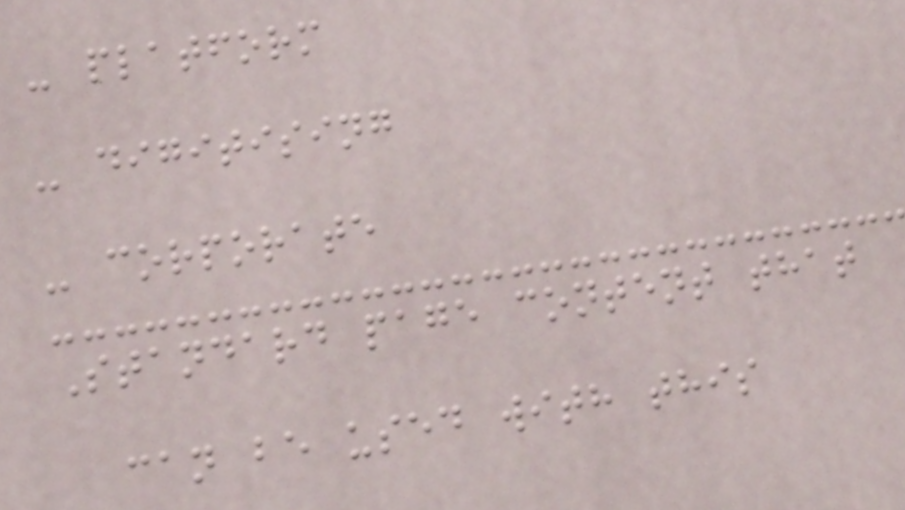- platform
- digitising
- corporate
Standard page content that
can be used with this
